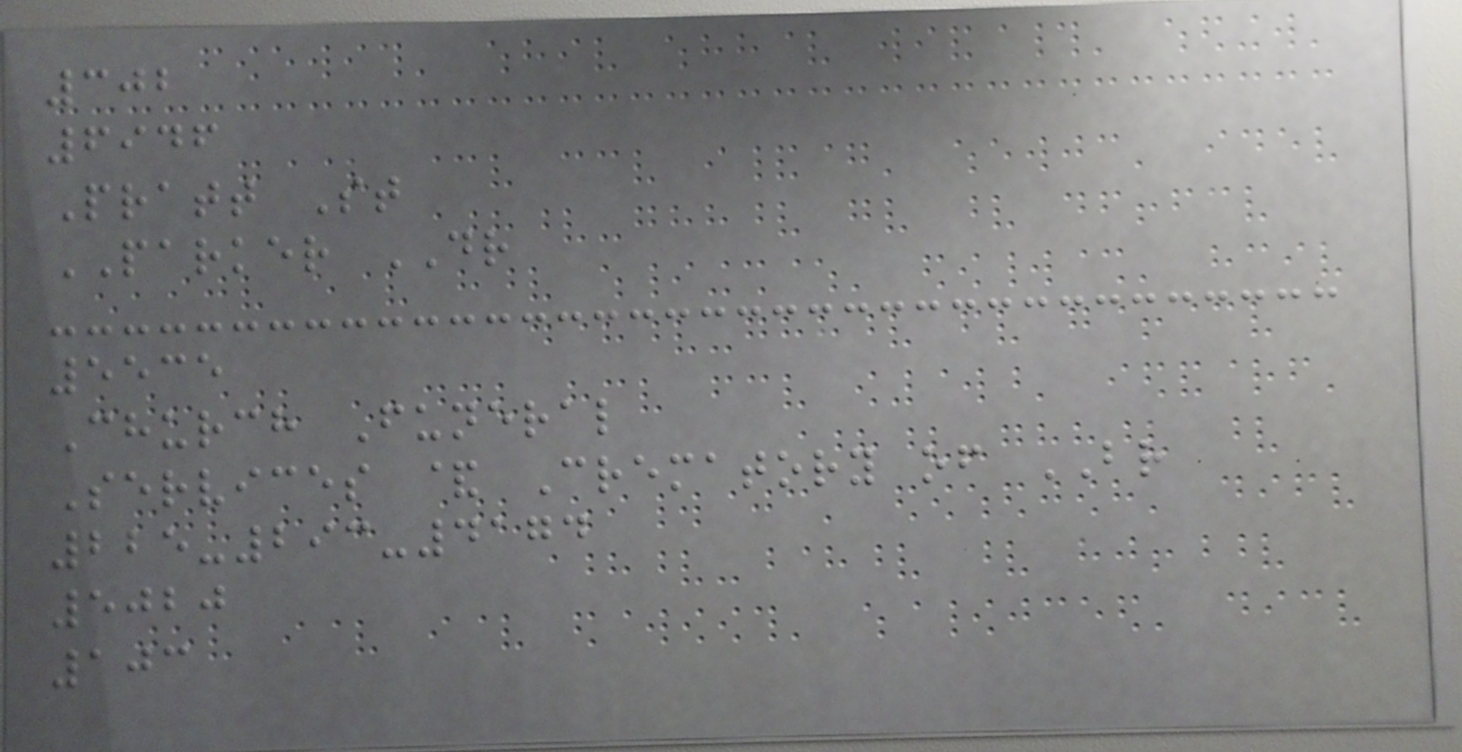302
6946
Pratt St
PARKER DR
5535
Church Funeral
Services & Crematory of BR
225-293-4174
5020
103
